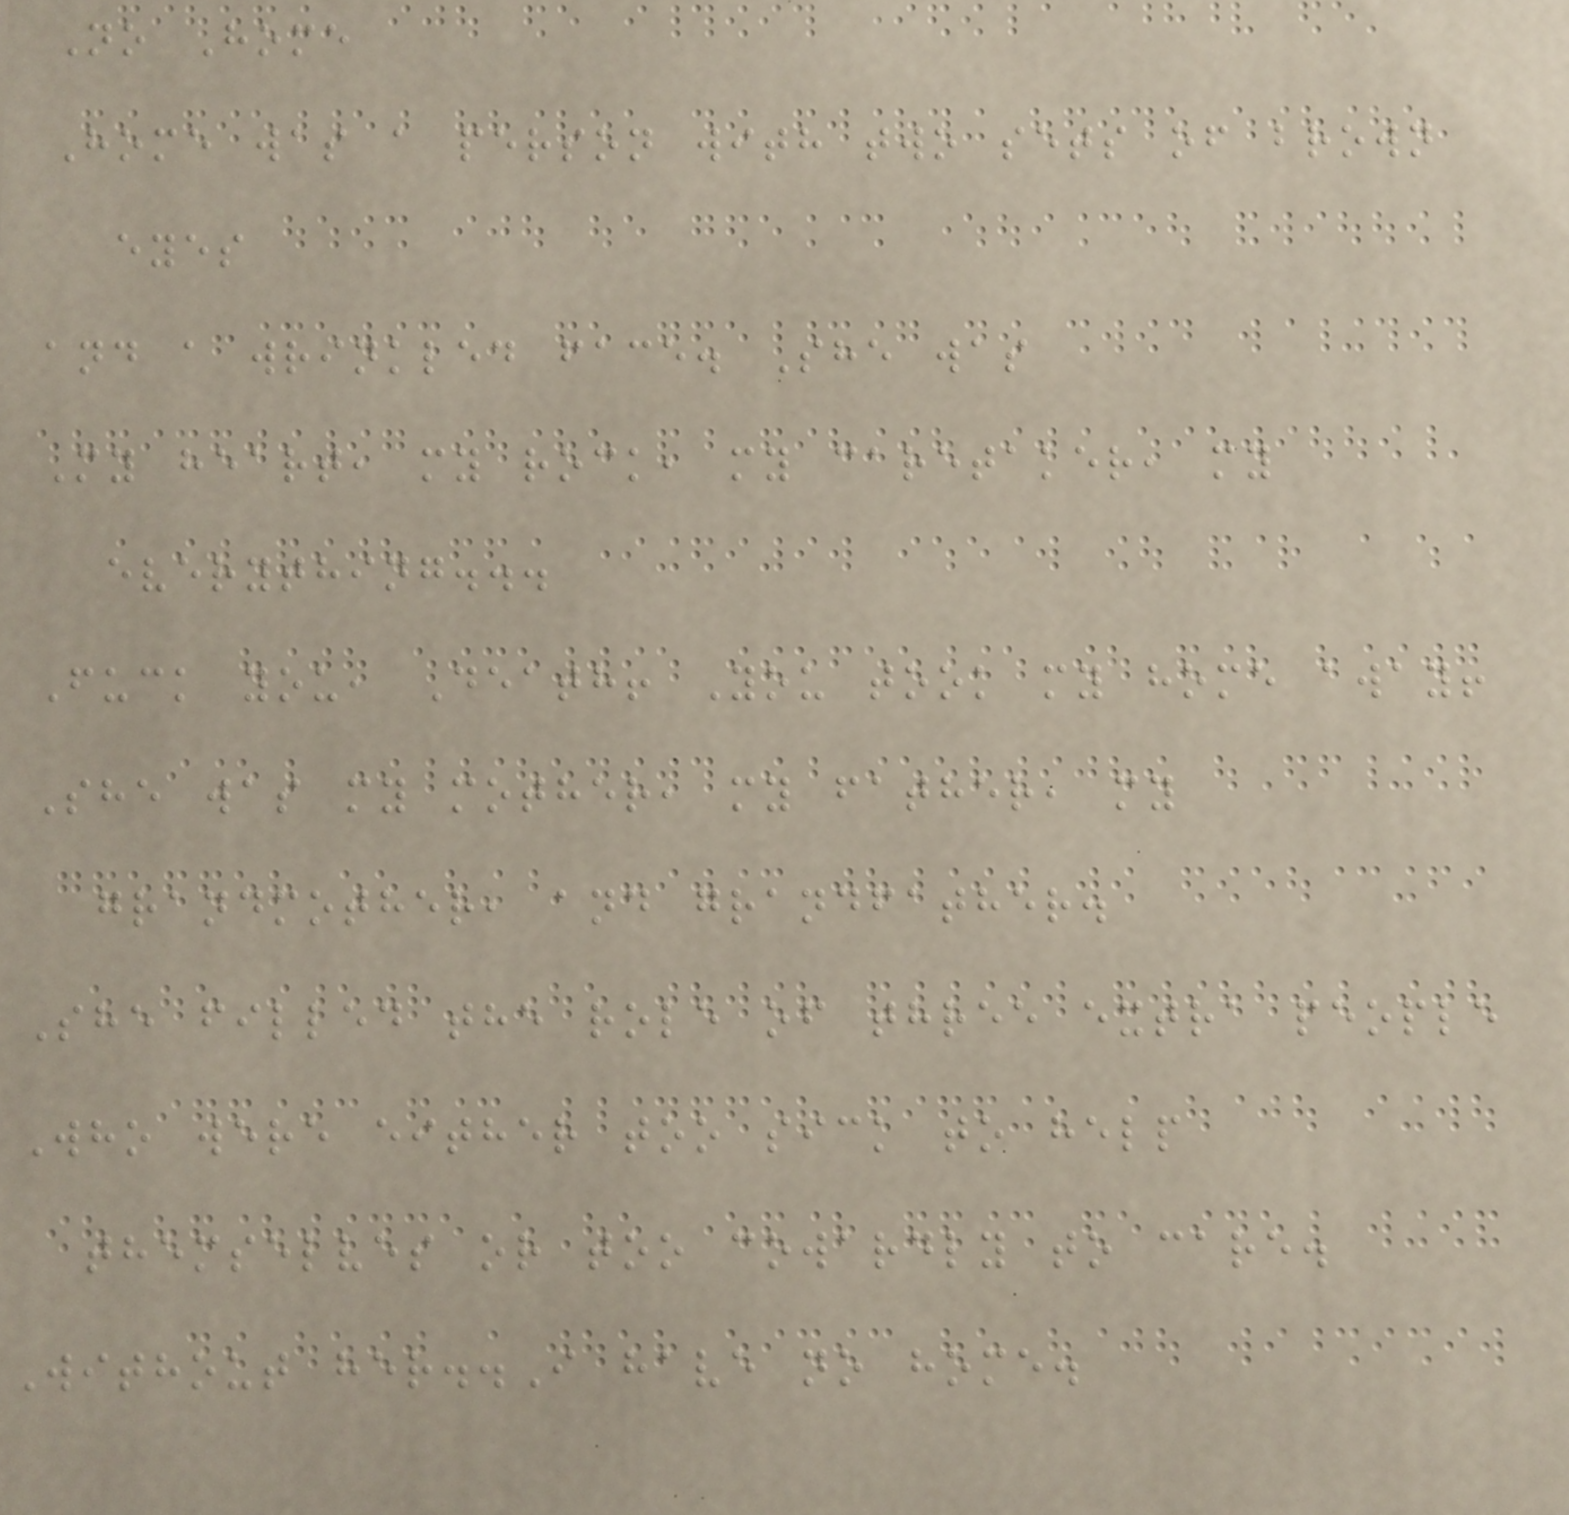No Home
Home was a person with two sets of brown
eyes
and a wrinkled face. She was
My heart, my rock, my caretaker, my
everything...
Fuck you, Death! You took my home away!
She was my mother, my father, my
grandmother, and grandfather.
She filled the role of three extra people
Who were either too sick to help
themselves or too cowardly to care.
Without her..I have no home.
